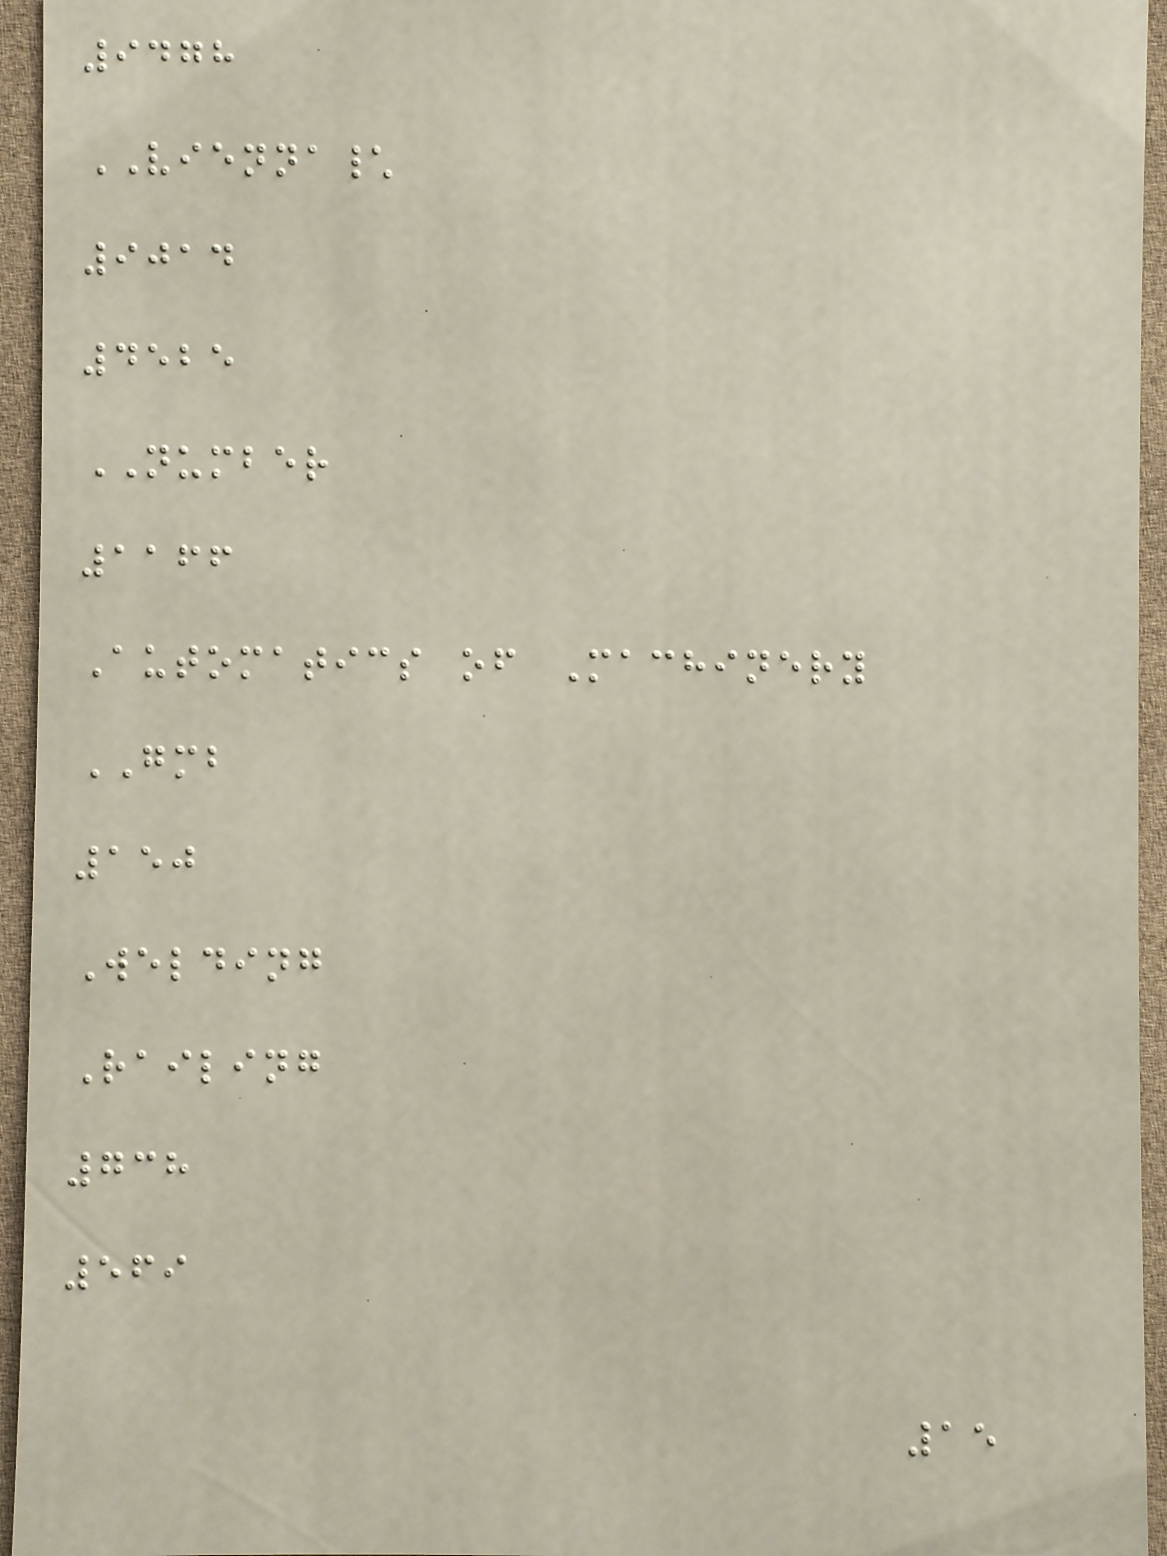9478
VIENNA\
9014
4525
NUMBER
1166
Automatics of Machinery
GMB
150
Welding
Railing
738
569
15
